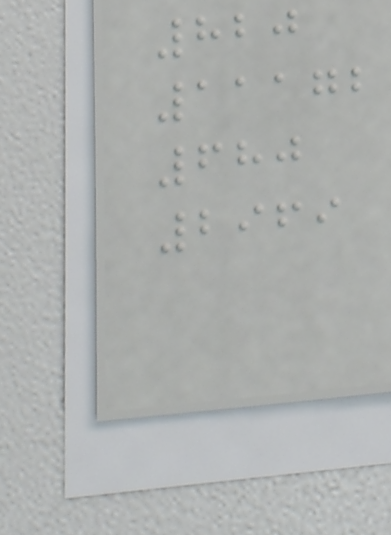820
11172
680
2969
